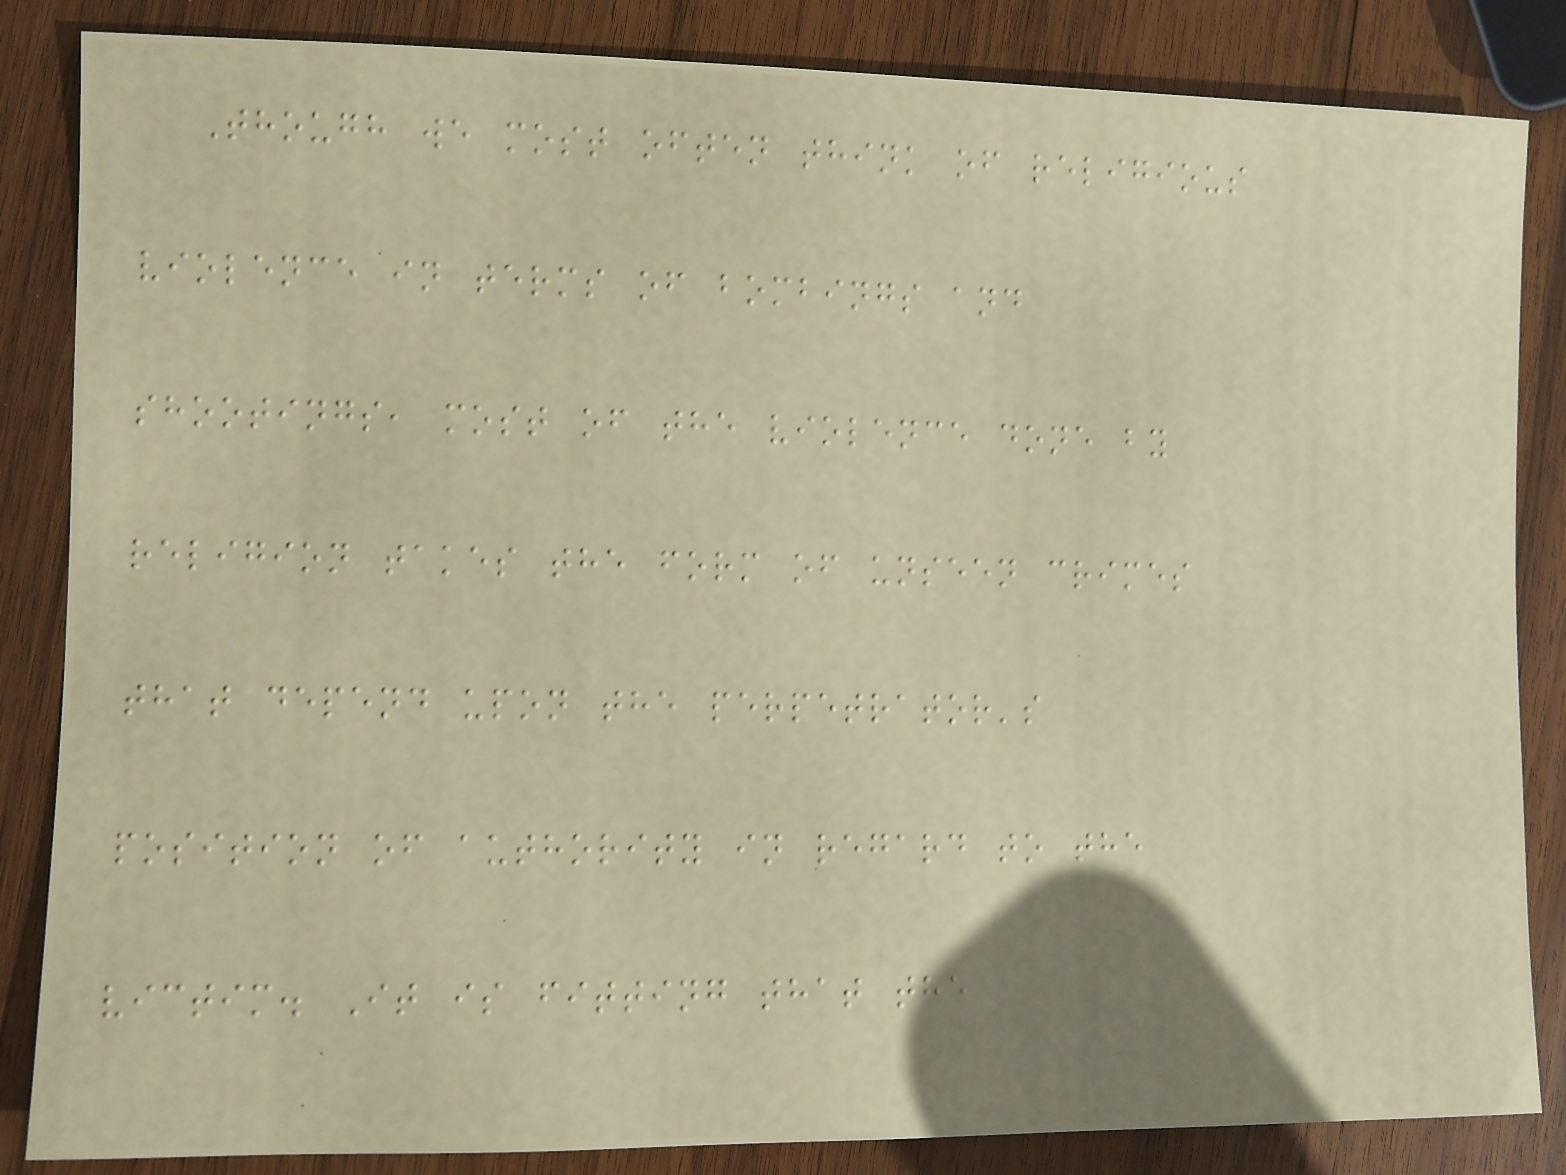Though we most often think of religious
violence in terms of bombings and
shootings, most of the violence done by
religion takes the form of unseen crimes
that depend upon the perpetrator's
position of authority in regard to the
victim. It is fitting that the
